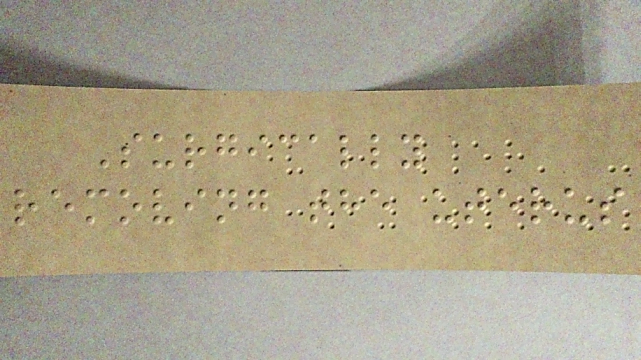Surgically
removing the uterus
